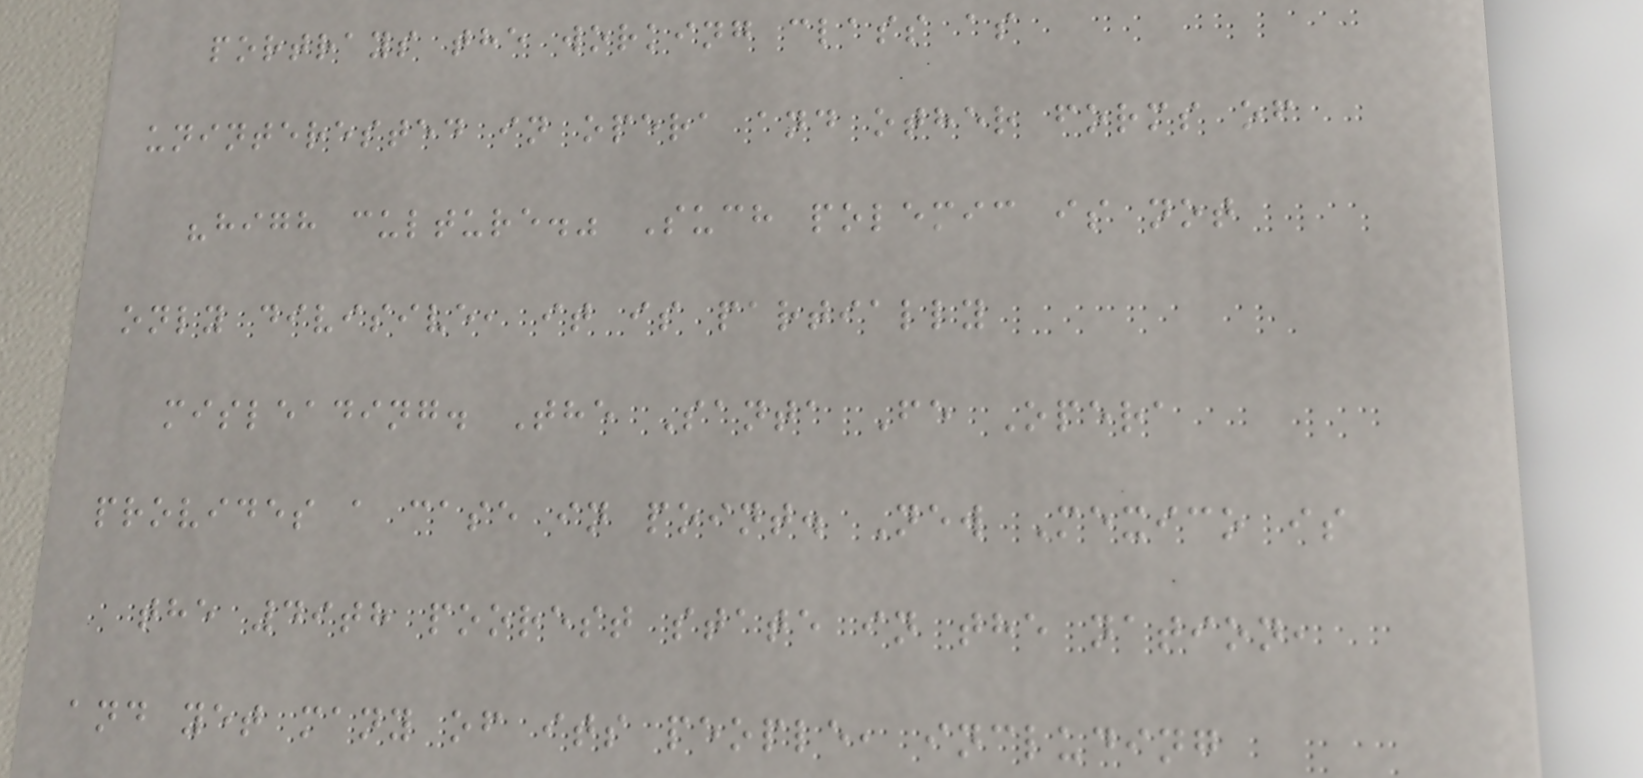portrays the working class as
uninterested in opera and other forms of
"high culture." Such polemic is not
only divisive, it is partially
misleading. The Santa Fe Opera
provides a case in point. New Mexico is
the 49th poorest state in the nation,
and yet many of its people, including
